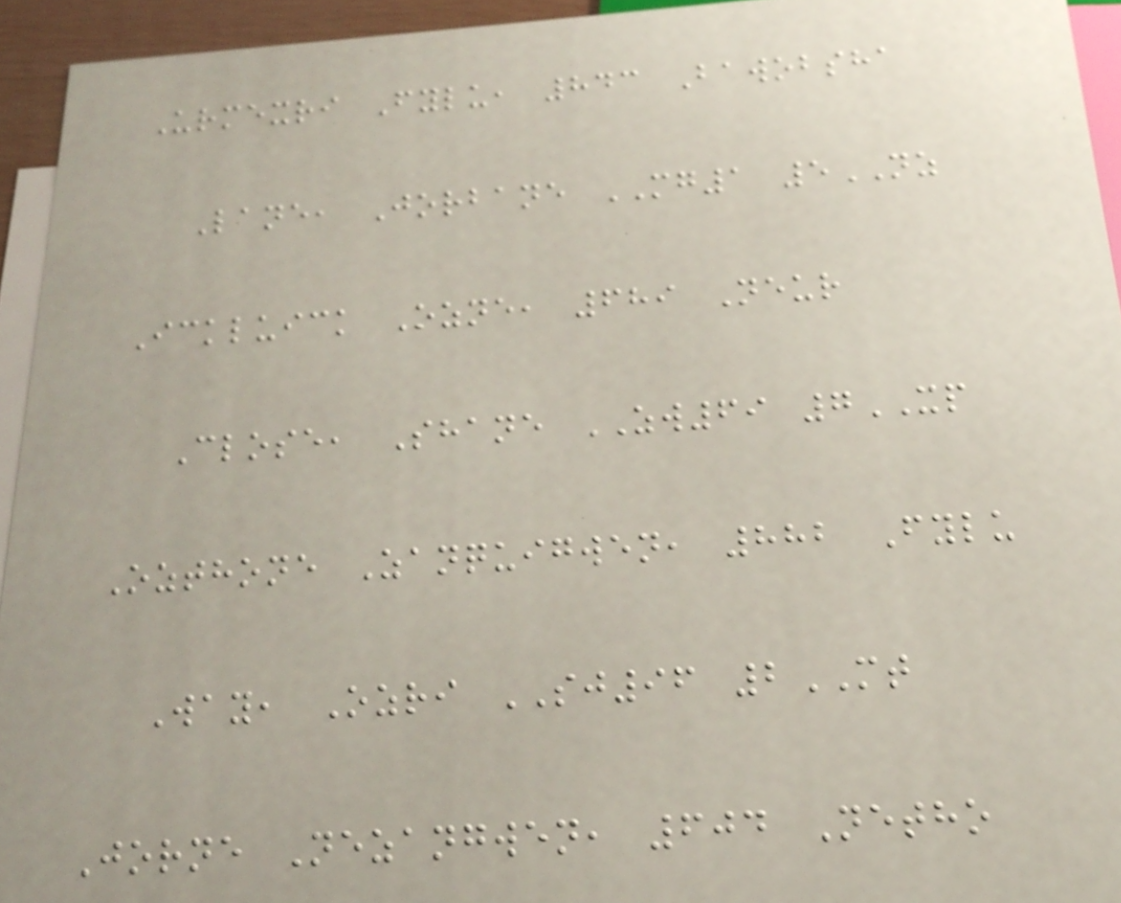Urmexri Fylu, 843 Bawobsha
Lane, Jorbane MG1 5NZ
Ickluick Ozne, 689 Neur
Close, Shane ZW69 7XP
Ozthone Zanquigwen, 882 Fylu
Way, Ozri SJ96 2MT
Jorne Nezangwen, 604 Netho
